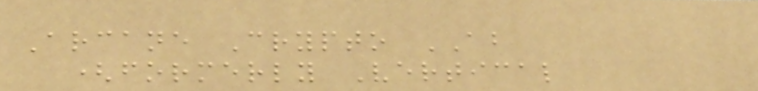Arcane Crypto AB
(formerly Vertical
